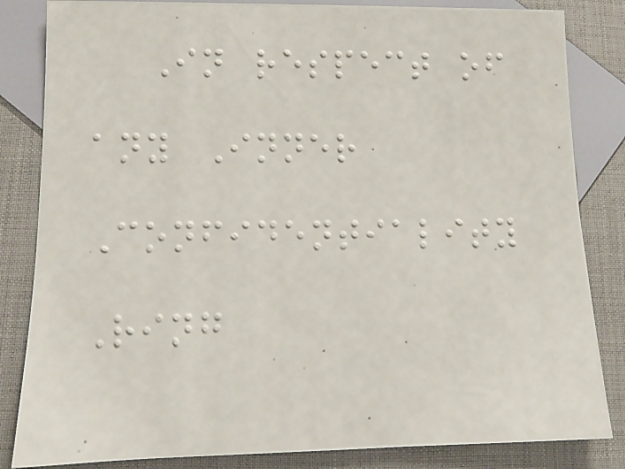In respect of
any Inner
Confidentiality
Ring
